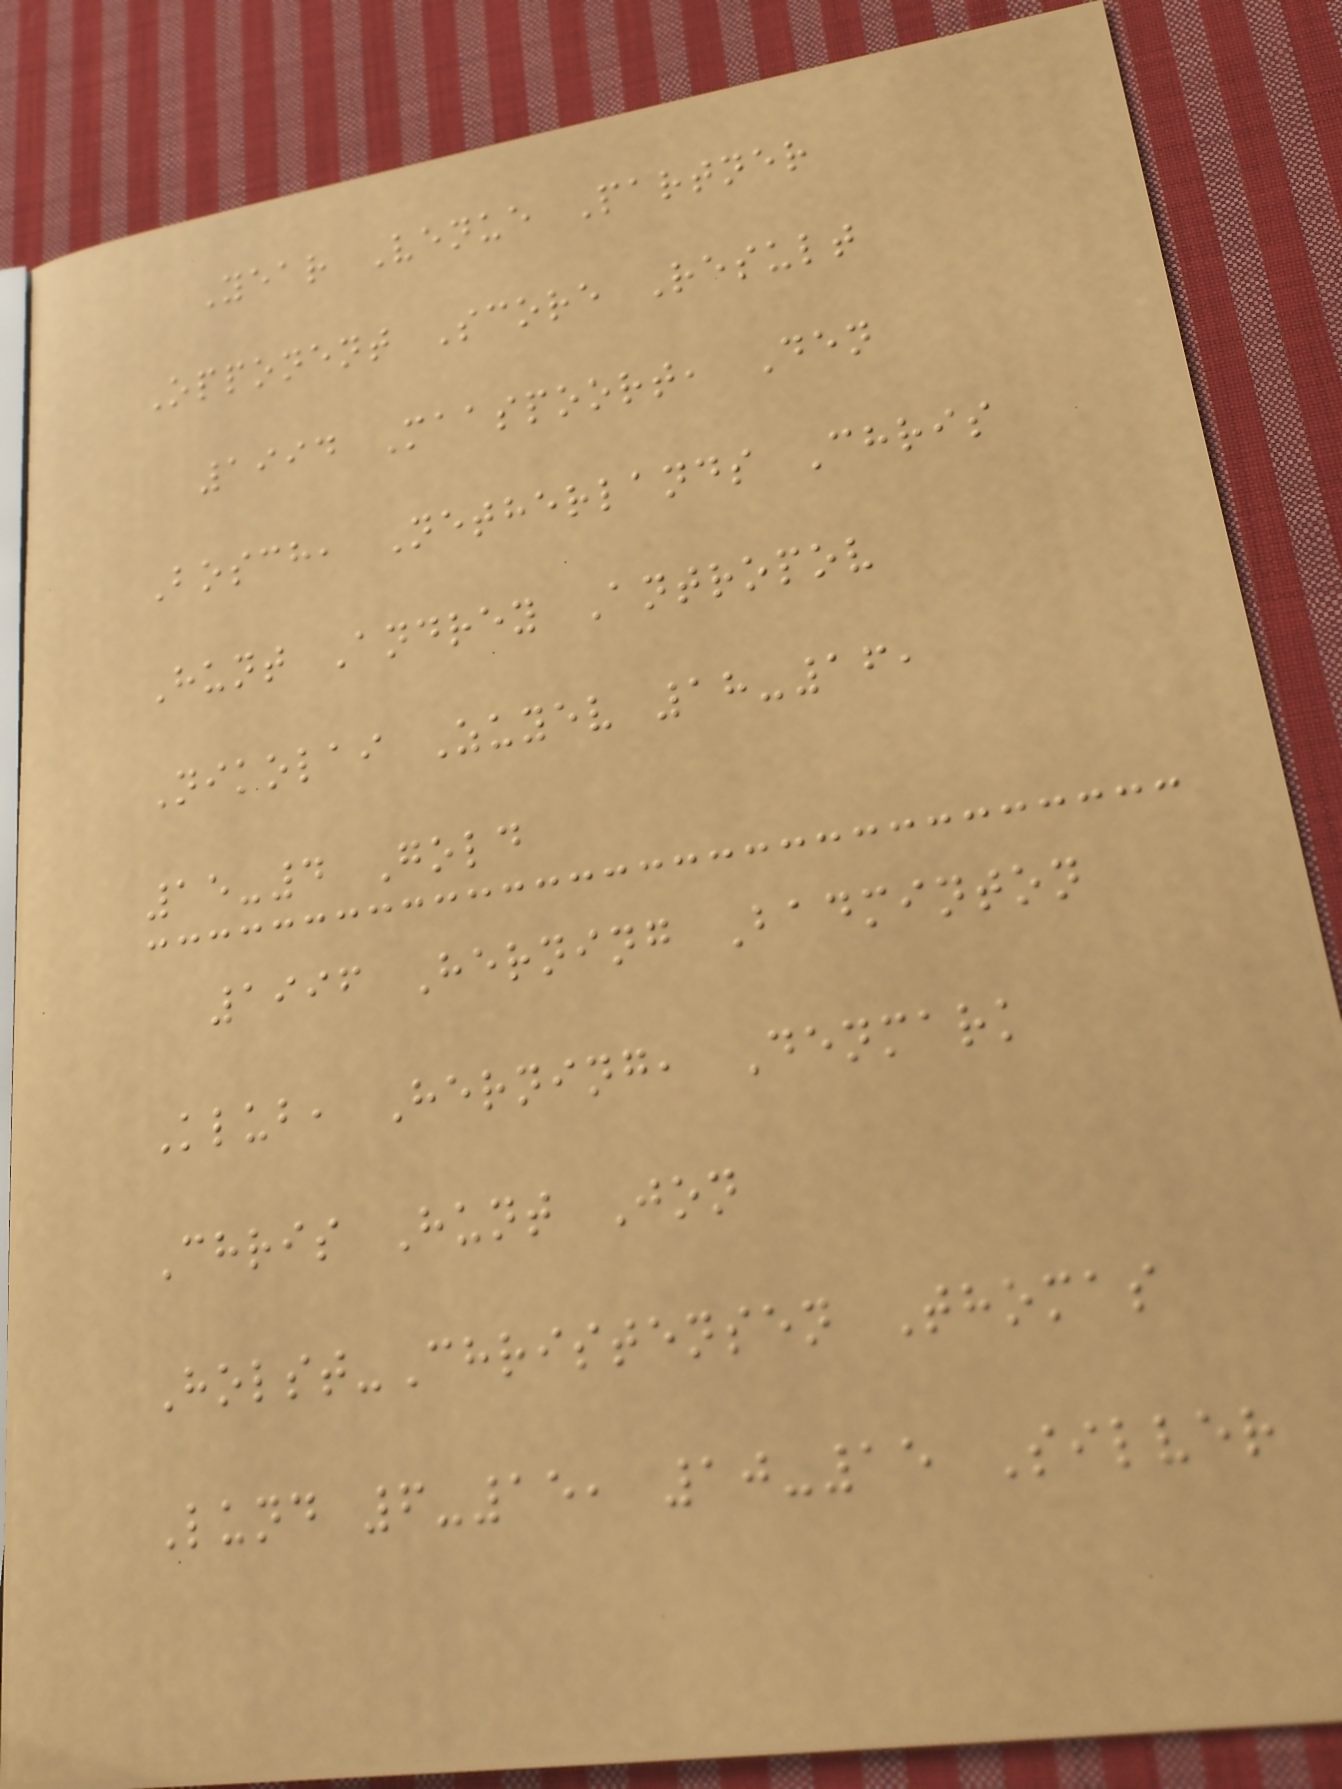Year Venue Partner
Opponent Score Result
1994 Maaspoort, Den
Bosch, Netherlands Chris
Hunt Andrey Antropov
Nikolai Zuyev 18-16,
15-4 Gold
1996 Herning Badminton
Klub, Herning, Denmark
Chris Hunt Jon
Holst-Christensen Thomas
Lund 6-15, 10-15 Silver
